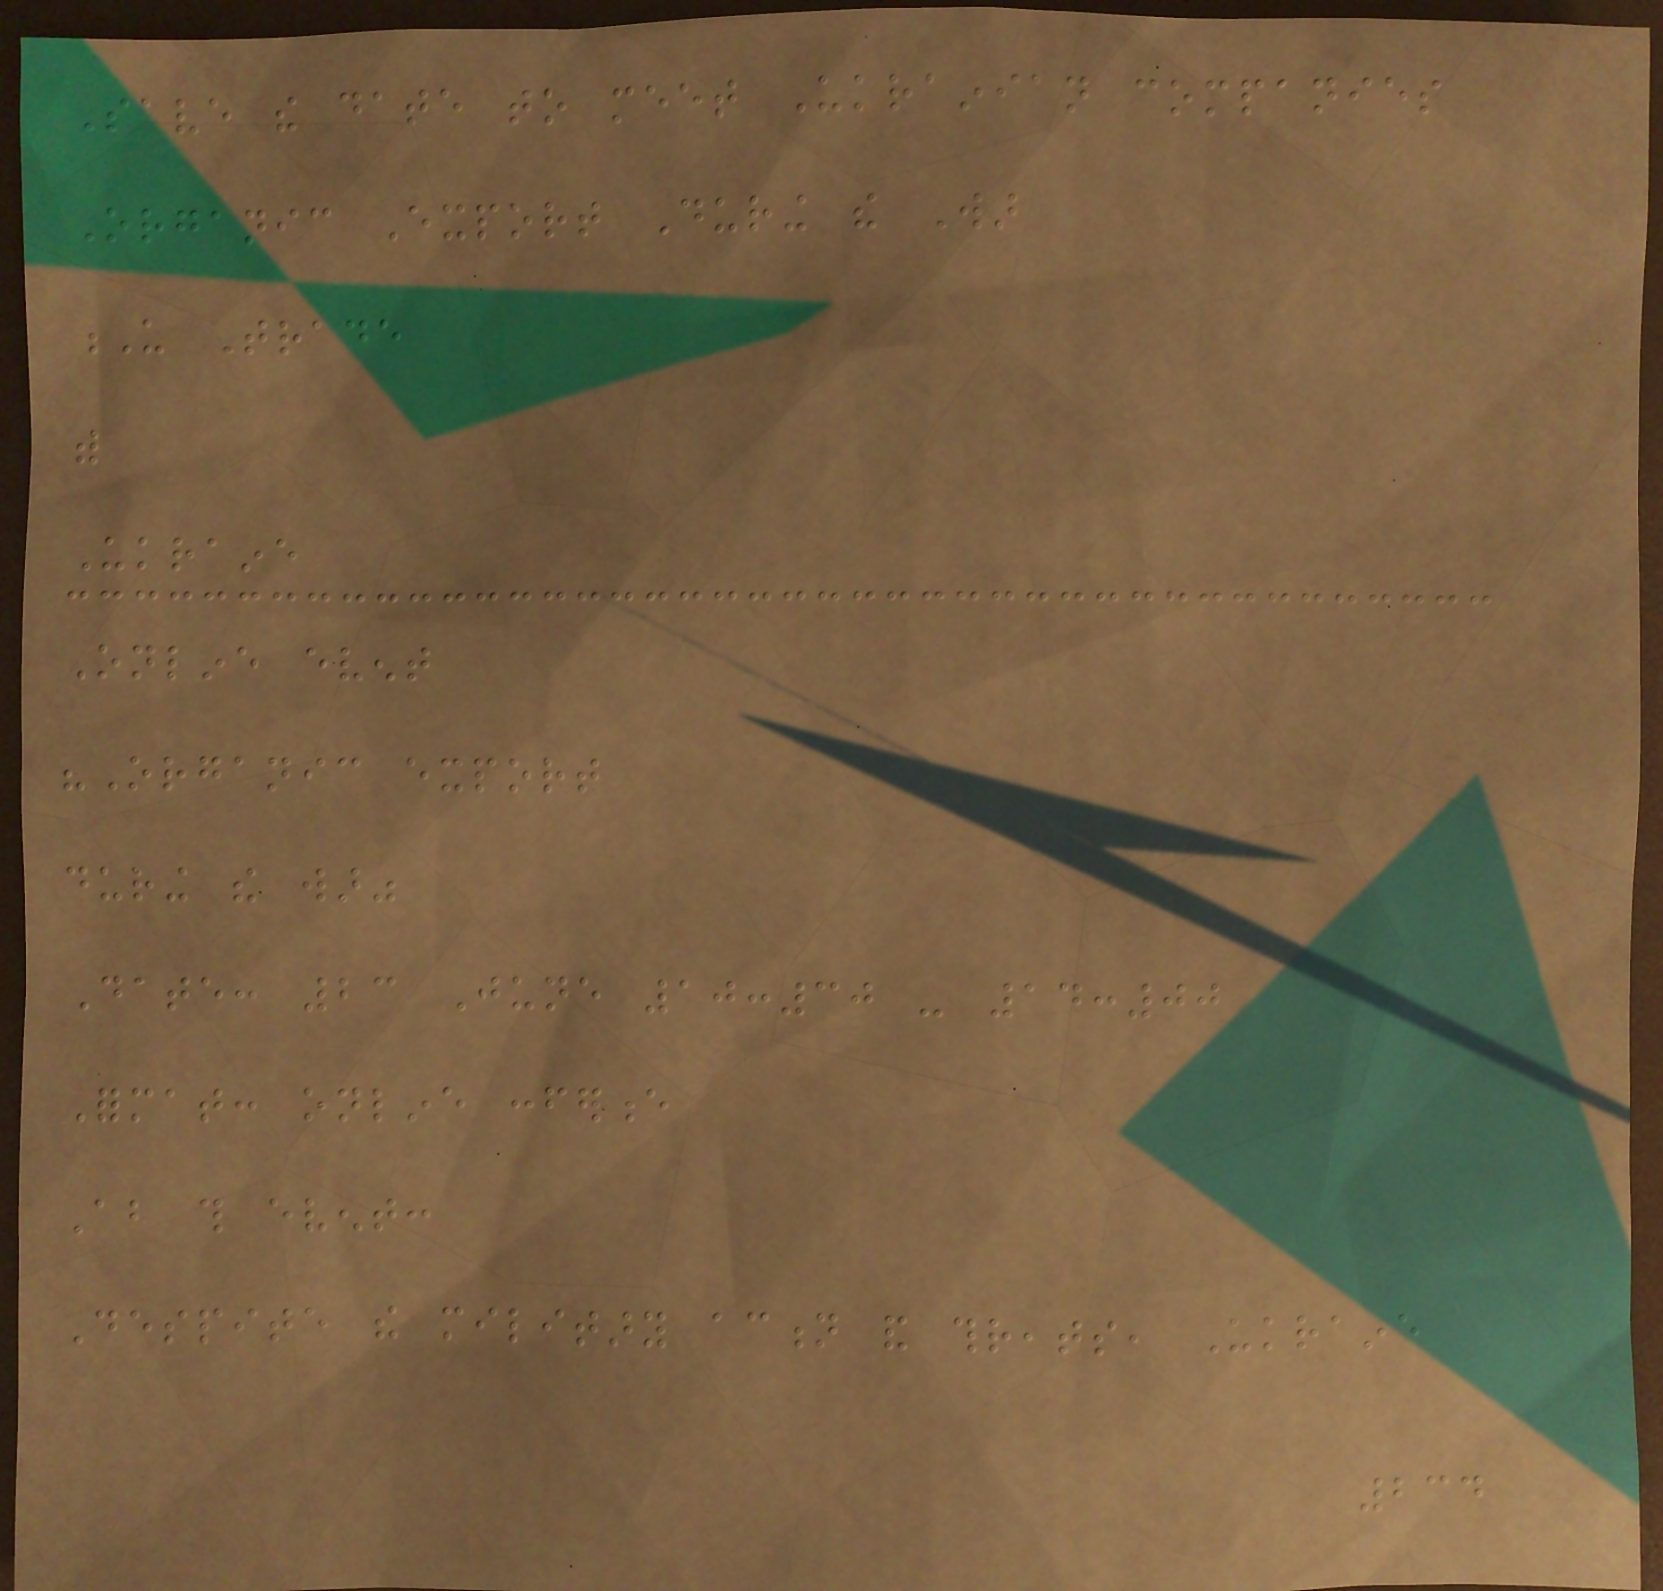Save the date to meet Ukrainian companies
Organic Export During the War
U Trade
with
Ukraine
Online event
"Organic export
during the war"
Date: 23 June 10:30 - 14:00
Format: online conference
About this event:
Despite the military action and threats, Ukraine
234
